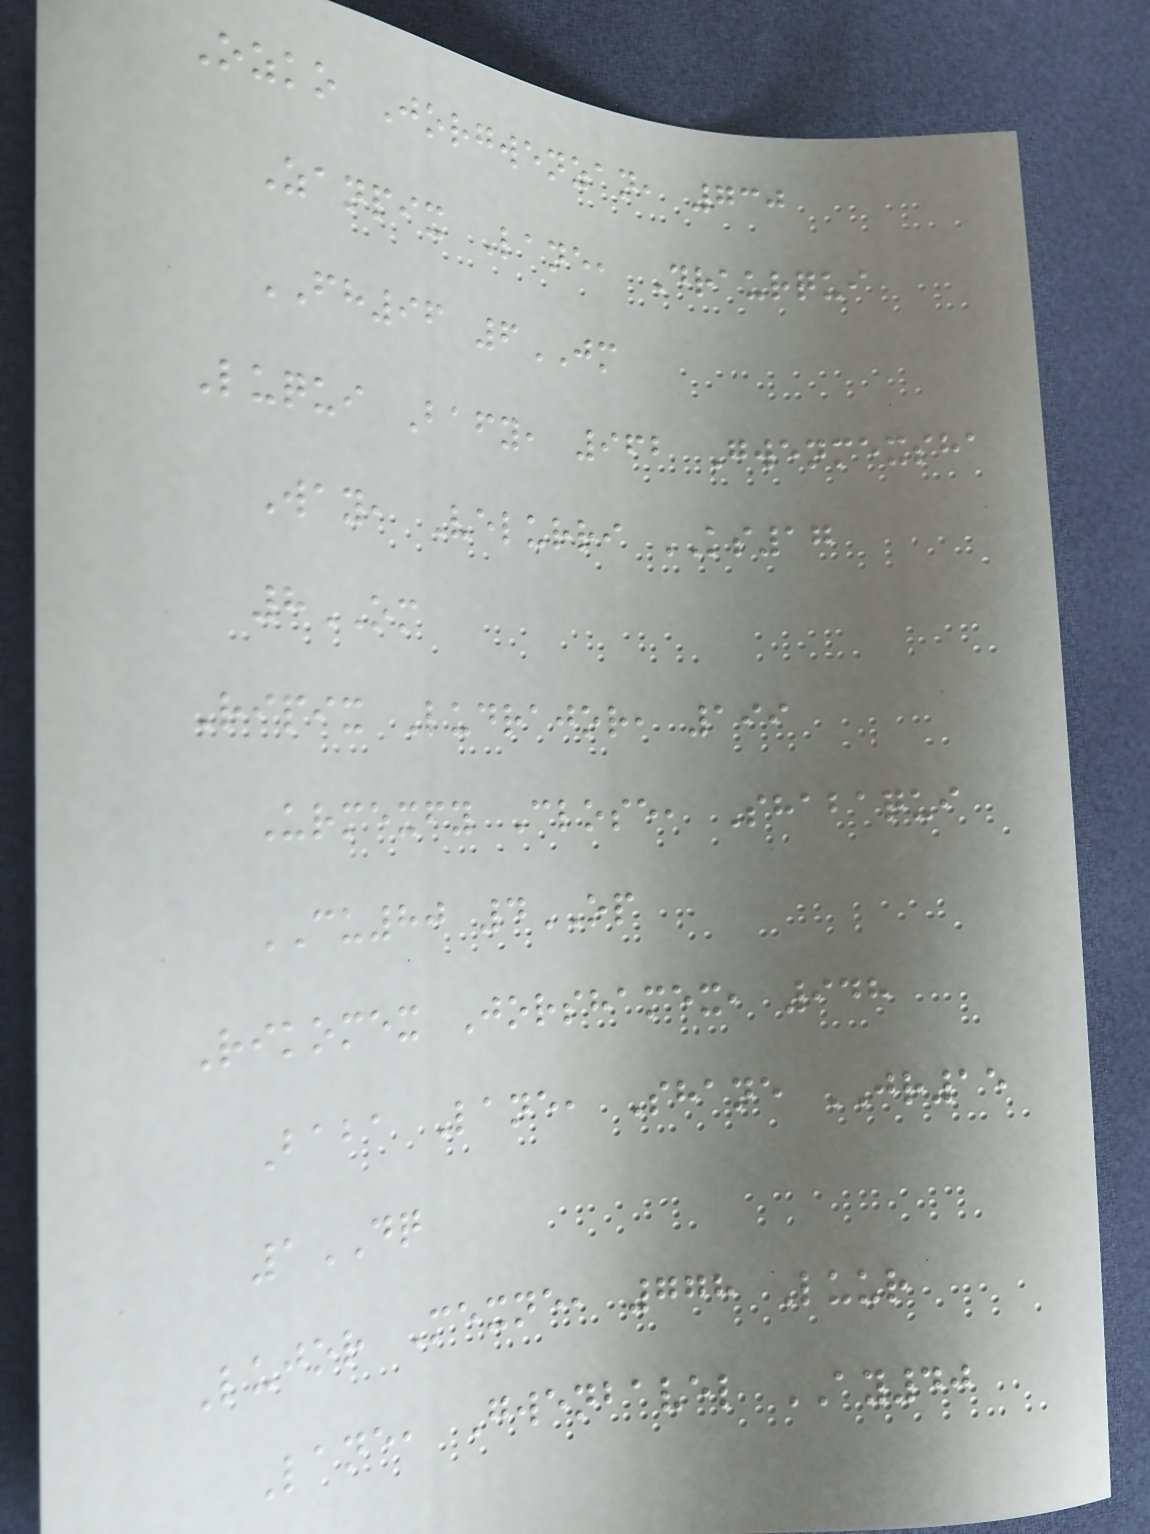Ozko Jorgwenzan, 730
Zanpix Lane, Draurqui
FH96 6JM
Luqui Bafy, 962 Gwenmexsha
Way, Velurri KS17
8OM
Ripix Ludrajor, 199
Urmexfy Close, Shabaqui
CU80 4OP
Rikomex Jorshamex, 948
Baba Lane, Shane JR15
1DQ
Lujor Mexne, 778 Luur
Lane, Gwenbavel AY40
